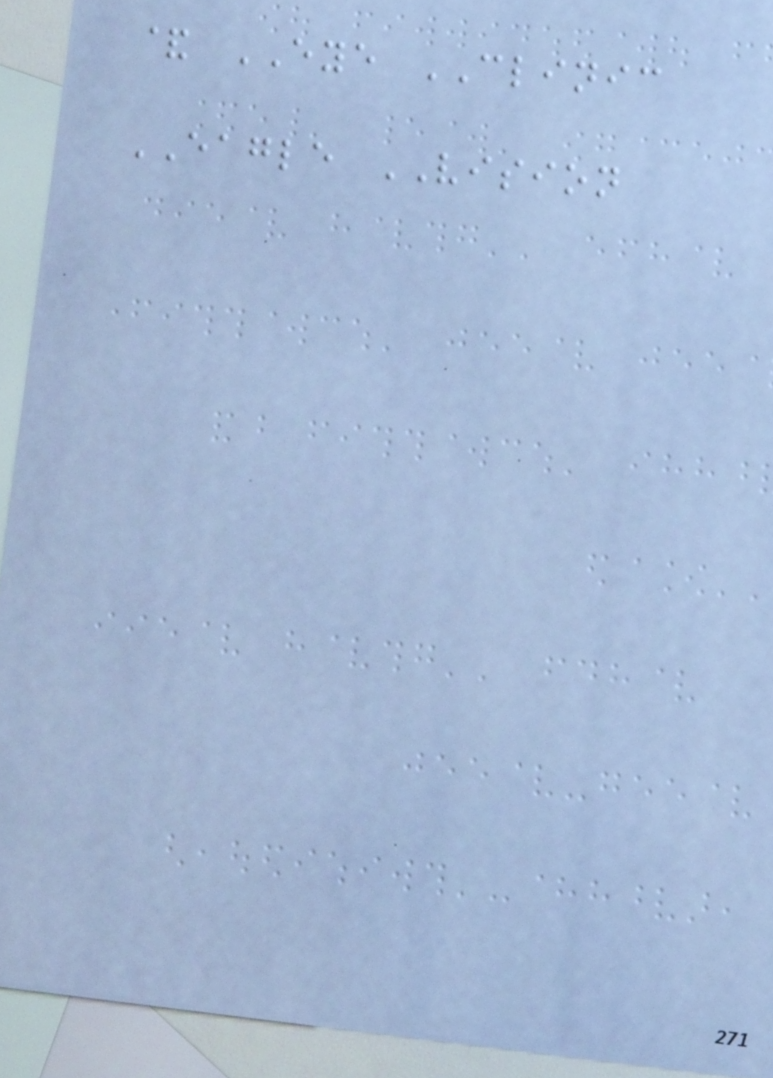& EYE CLINIC
EAGLE VISION
